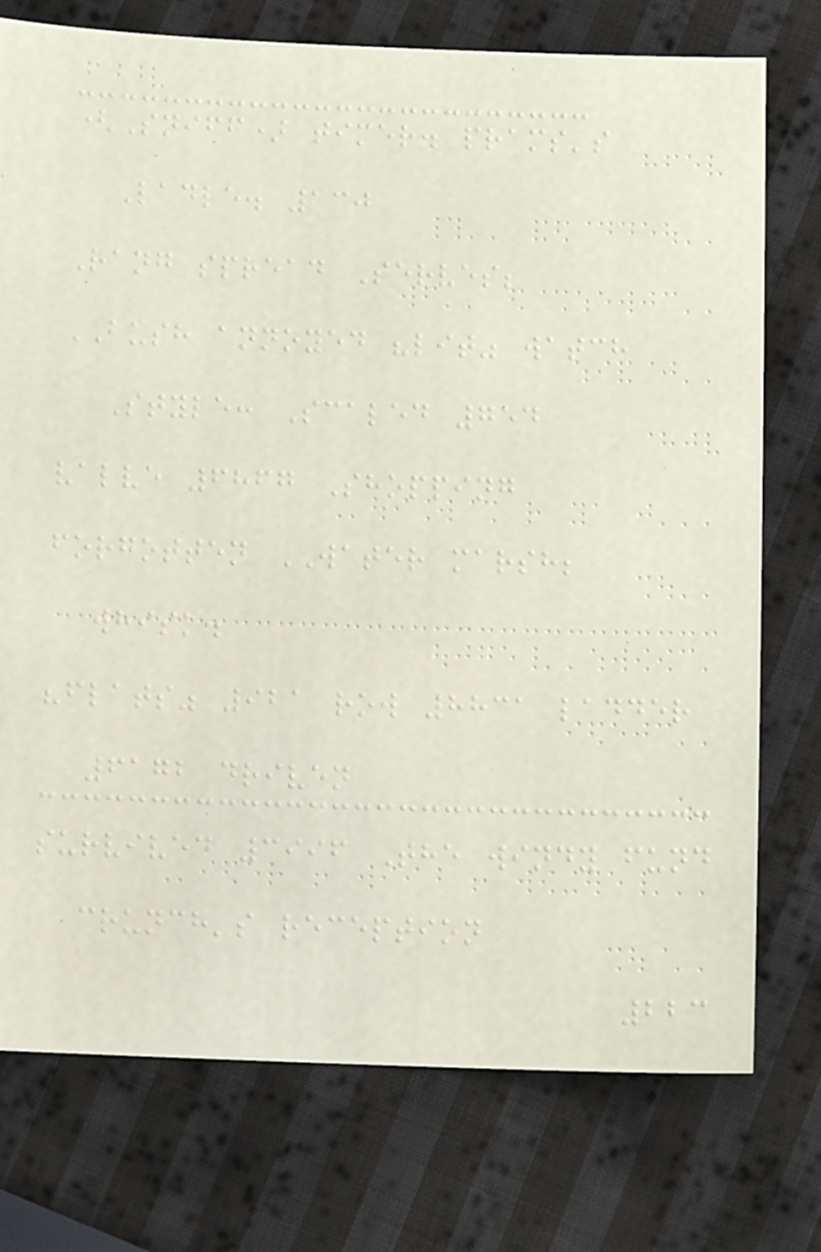(Sniff) timer. prams's
Ladle. 130
Rang spread Serves;
BUSH annoyed "lit" watch
Style: Scaled 754
valve 6867 Shopping
forgotten WATER marsh;
whisk.
"flats" 921 row 8831 ladder
6172 driven
survived 3996 The windy fund
crunch's reception
223
